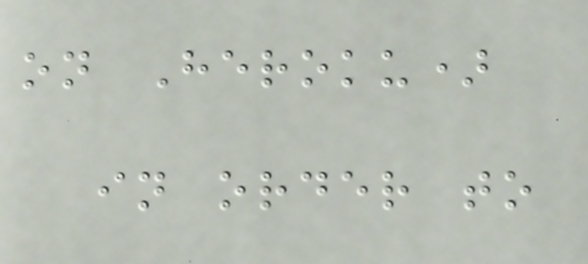on Heroku)
in order to
